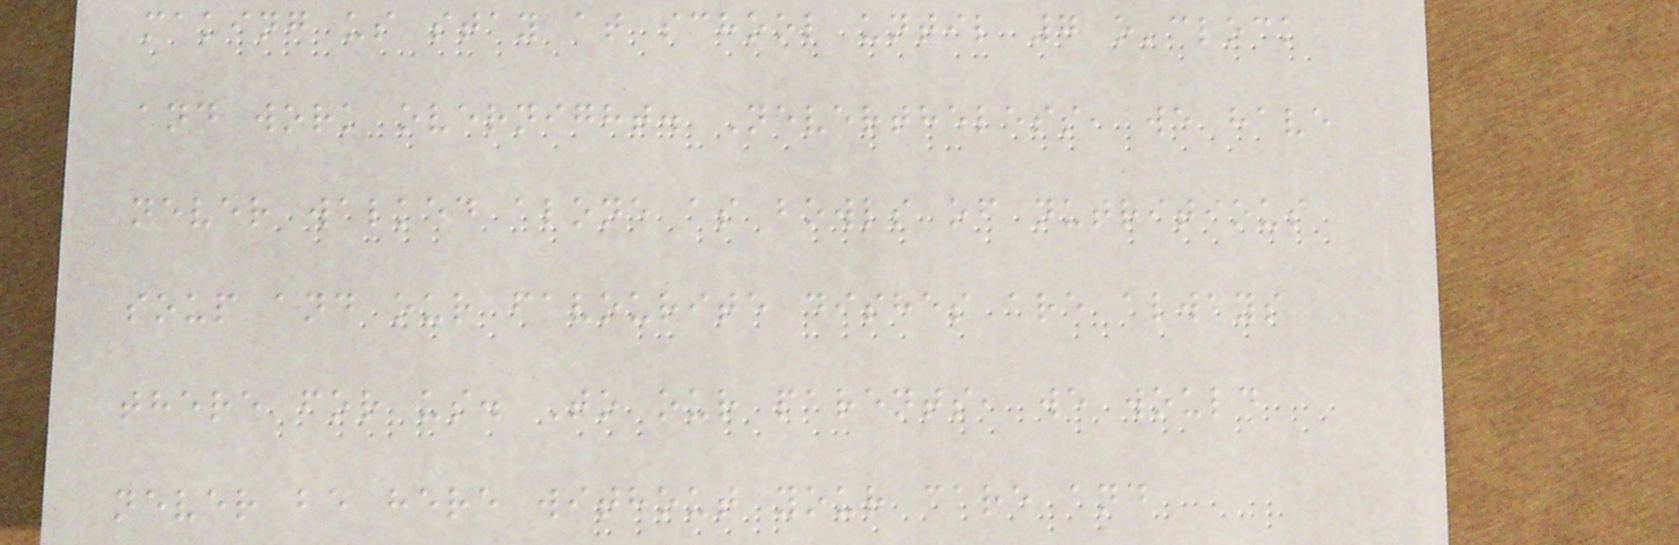making us stay at school until 7 o'clock
and work overnight. Nevertheless, we have
never walked alone as bowls of nutritious
soup and our favourite dishes are always
there for us. To our parents, we would
never be here without your care and
